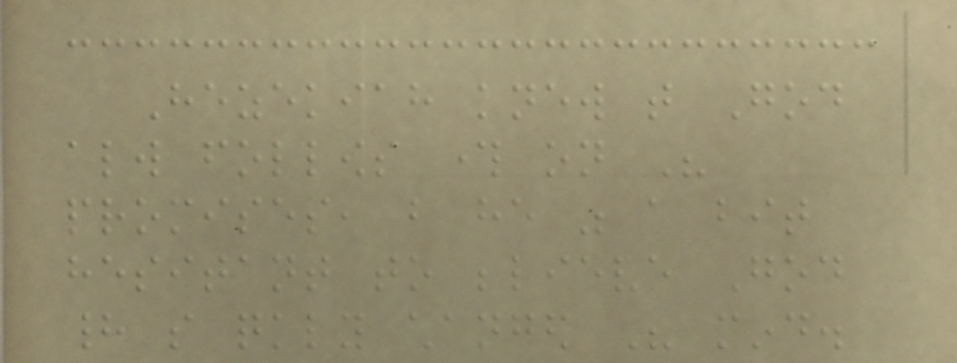Hezekiah knew that God
always follows through on His
promises, but he was a bit
hesitant to believe God
had so quickly changed His mind.
